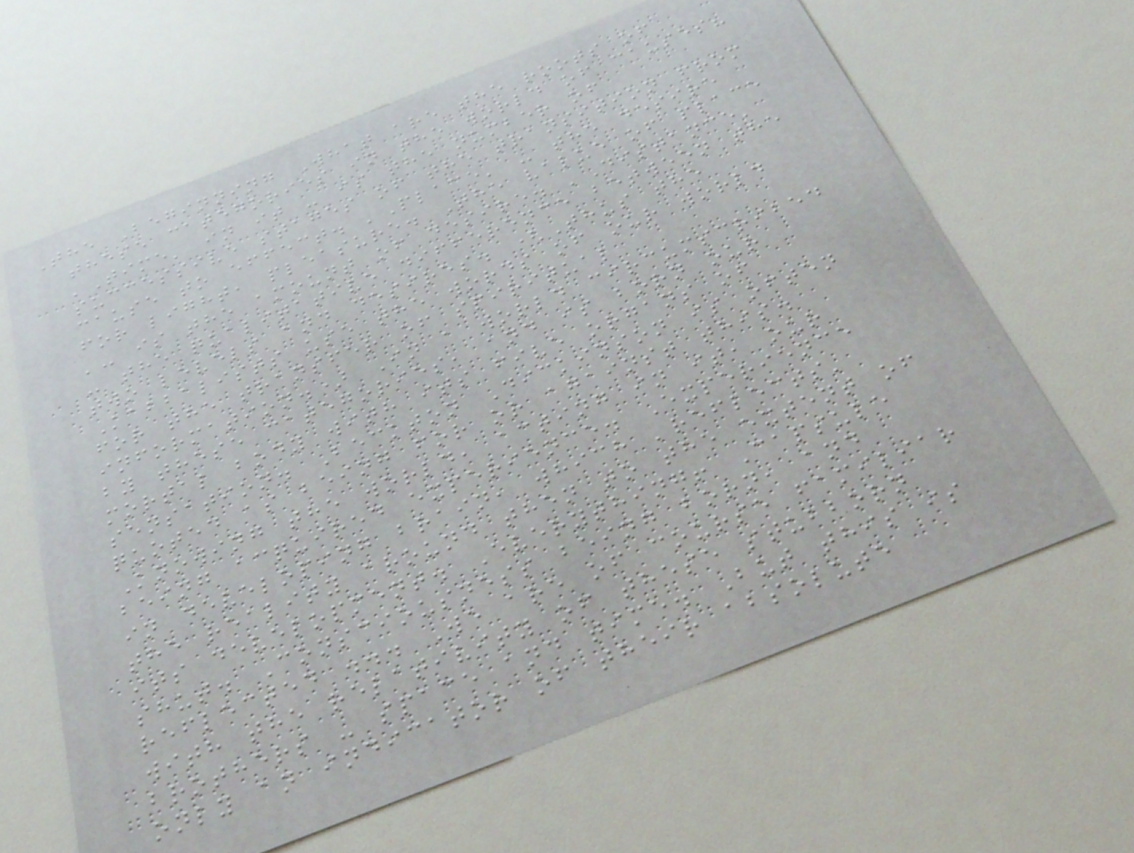The Beginning What are the roots of
these categories in the world of causes?
'Time' in it - is the number of
successive stages of the transition from
cause to effect. 'Place' - the desire
for light, pleasure. The value of place
'- is the amount of desire. 'Distance'
- the qualitative difference between the
two levels and desires. (Thus the
Kabbalists use the words of our world
for the transfer of spiritual
information.) In a world circumscribed
by these categories, and is born our
mortal body with its five organs of
sensation. Beckton Dickinson is often
quoted as being for or against this.
Knowing the world, acting in it, our
being acquired experience. Experience
in developing brain, which 'reflects'
the reality around then to the extent of
its development. Everything! Capsule
shut. Consciousness being born, and
reflected ... We are of course familiar
with the relativity of these stubborn
brothers - space and time. But this is
only an indicator of their absolute
